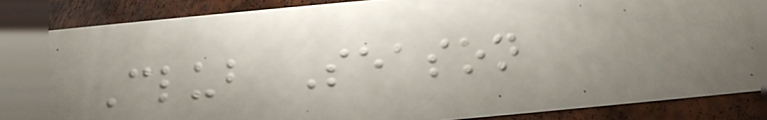Club Season
